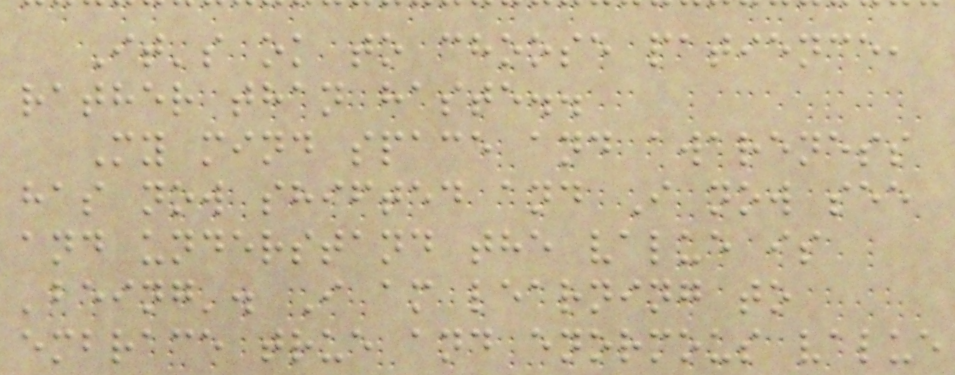It's ok to choose patience,
rather than haste..
My mind space and awareness
has now shifted and I now see
and understand the value is
'being'. I am learning to
embrace true and enormous value
